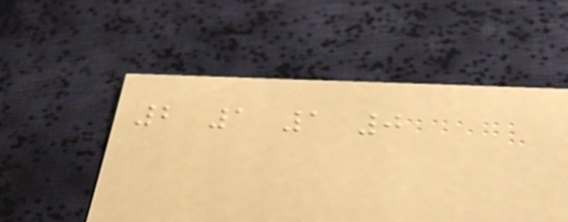2 1 1 0
